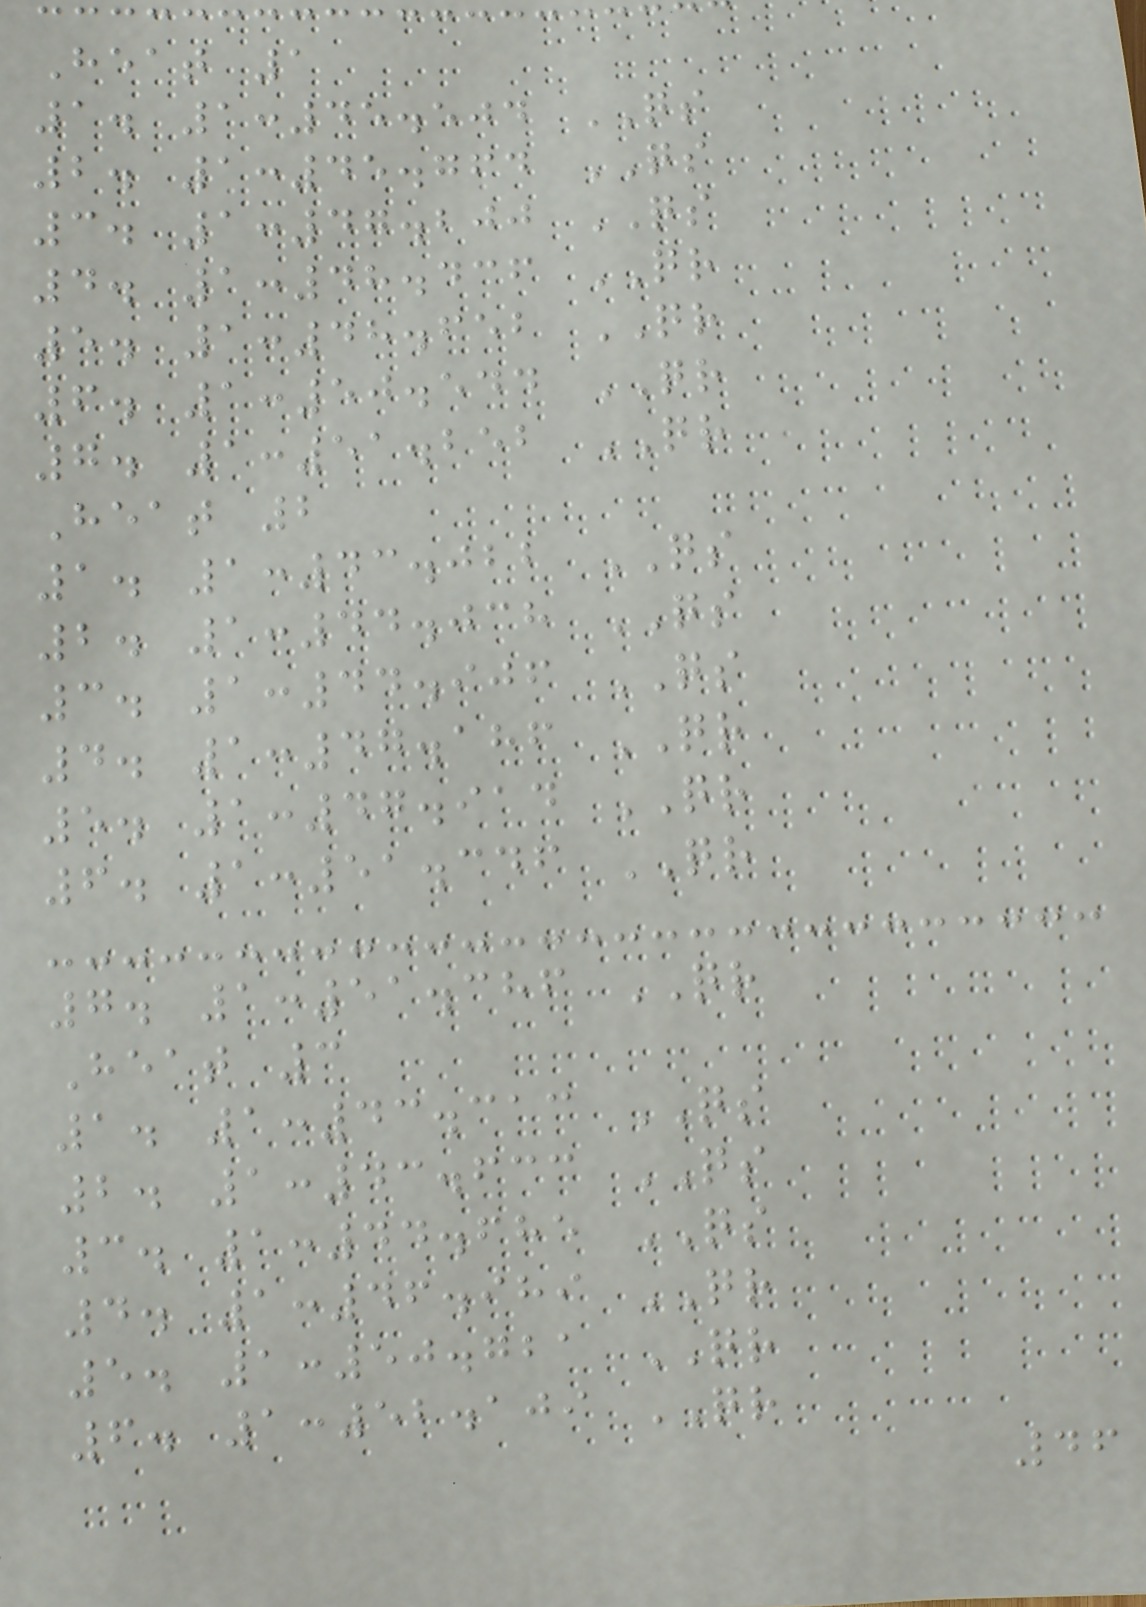Heat 1
1. 1:45.504 QS
2. 1:45.764 QS
3. 1:47.200 QS
4. 1:48.436 QR
5. 1:48.652 QR
6. 1:50.544 QR
7. 1:51.252 QR
Heat 2
1. 1:43.022 QS
2. 1:44.038 QS
3. 1:44.906 QS
4. 1:47.186 QR
5. 1:47.914 QR
6. 1:51.346 QR
7. 1:51.386 QR
Heat 3
1. 1:43.313 QS
2. 1:43.633 QS
3. 1:44.685 QS
4. 1:46.989 QR
5. 1:50.721 QR
6. 1:52.109 QR
46
